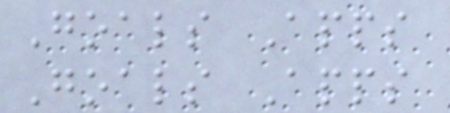Goals Apps
Goals Apps
